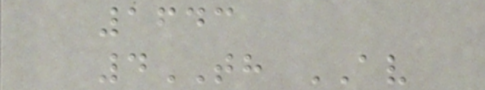1643
4TH AV
